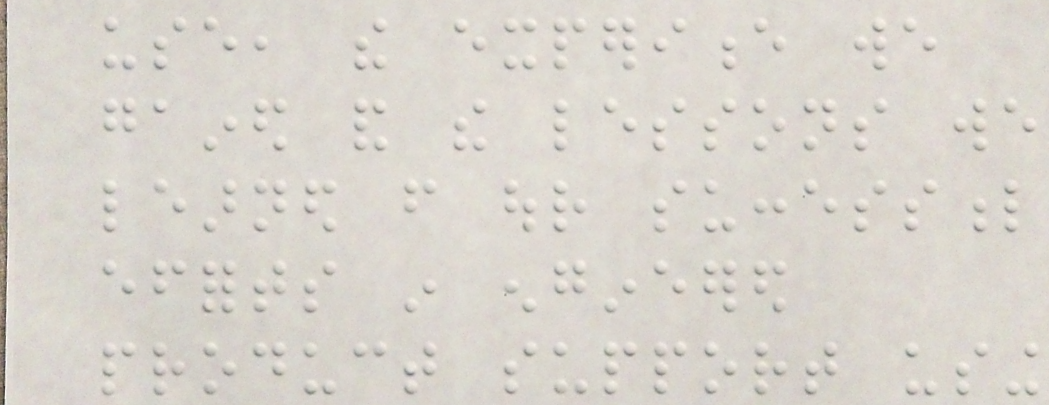use, the experience we
gained and the lessons we
learned from our successful
efforts in engineered
product support using
